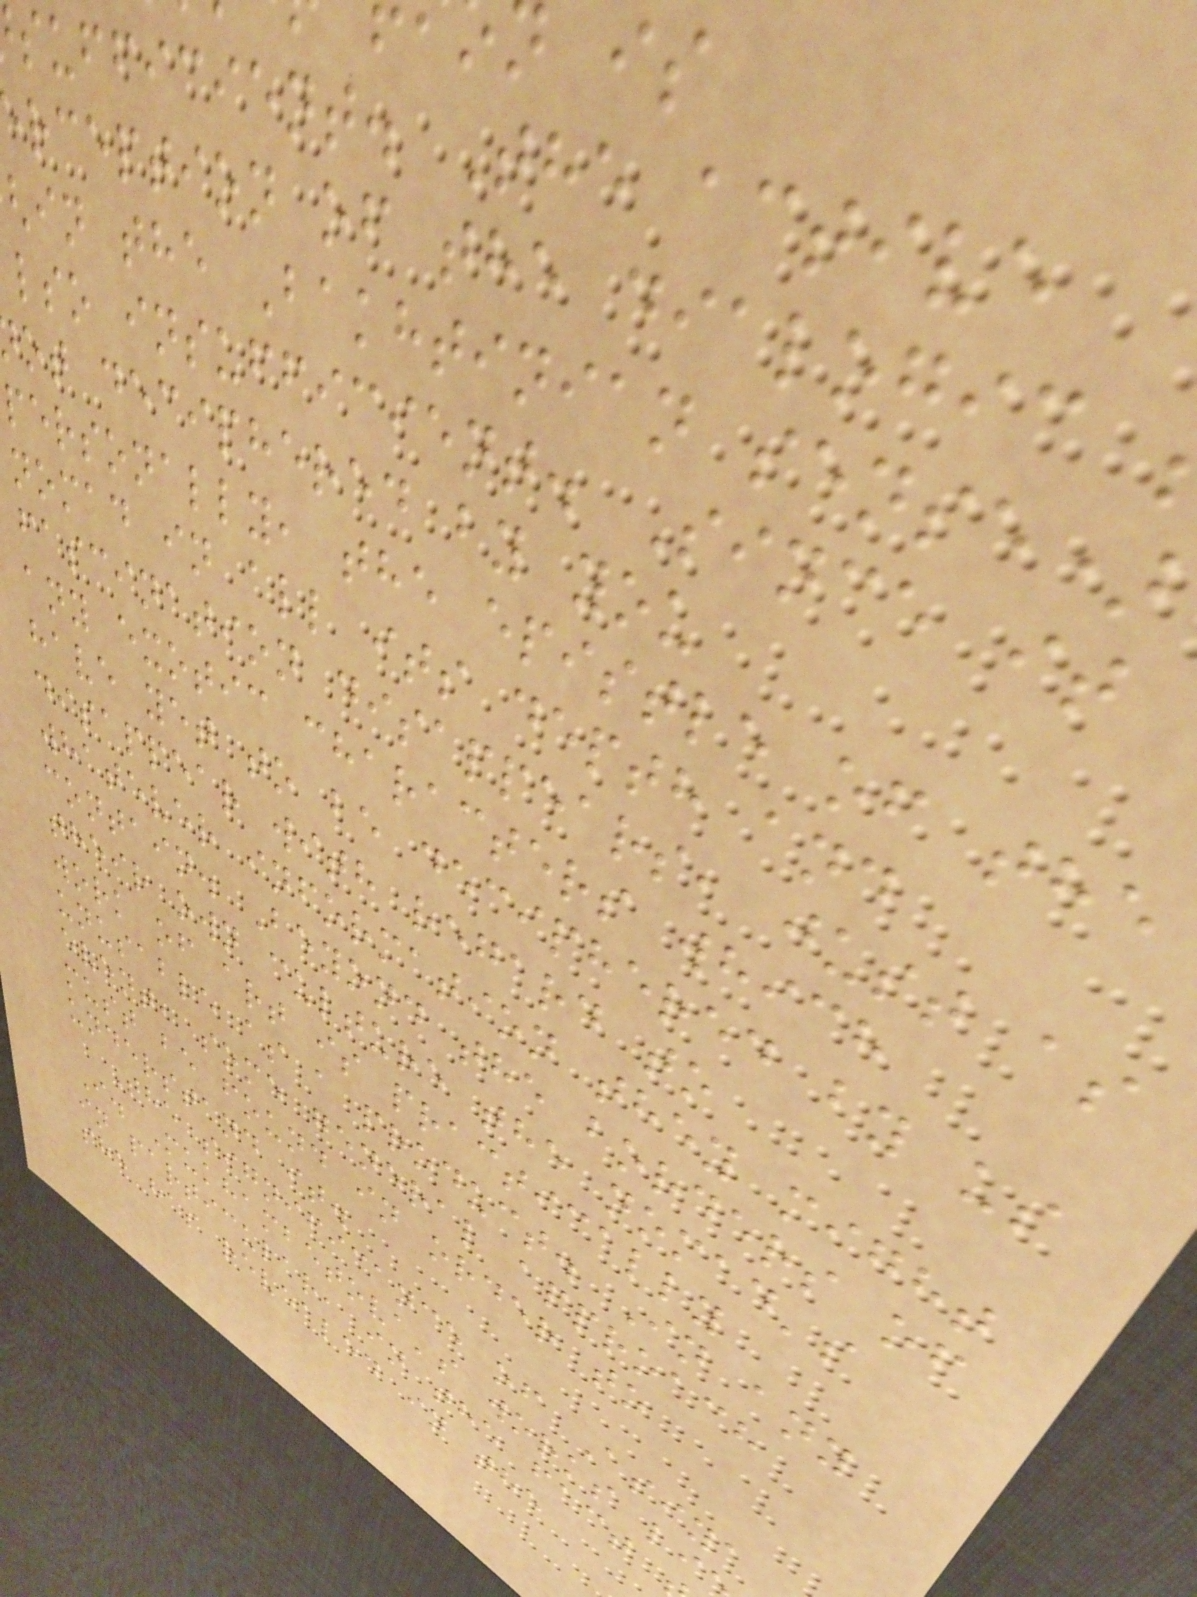sufficient. The active
rception of the dialogic
in the Bakhtinian sense)
lso insufficient. Since it
ot deciphered by you
personally, the epistle of the
nomad in all its depth and
fascination disappears, just as
any exotic characters which
have yet to be deciphered by us
disappear with regard to
whatever information they might
contain. Beyond the borders of
their own culture the nomad's
work of art is practically
unusable as a product. In any
event, some general approach
must be found in order to
understand it.
The significance of Asiya
I. Mukhambetova's works li
in particular, in the fact
she has revealed in the
